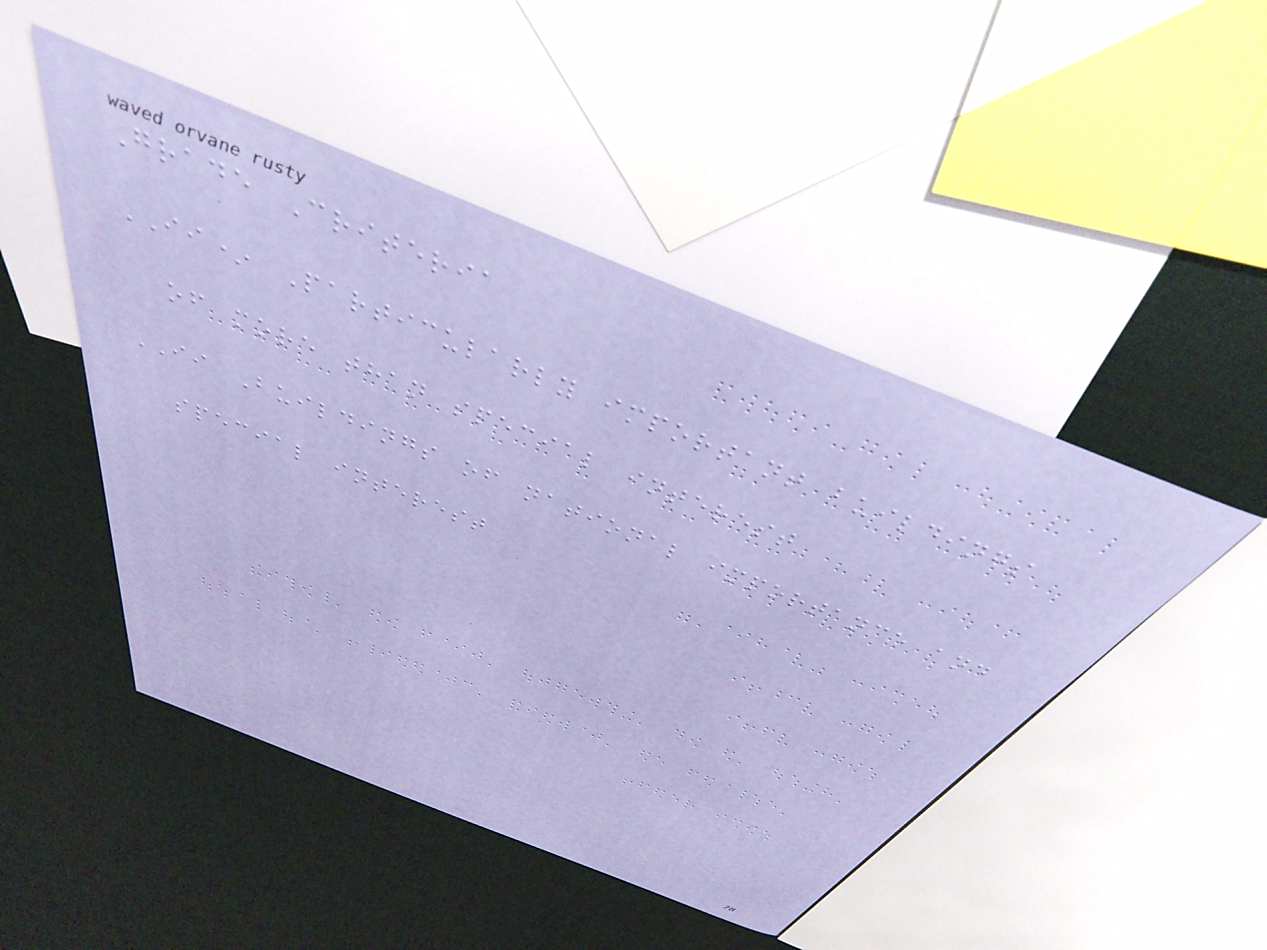Grade Criteria
II* Particularly important buildings
of more than special interest
II Buildings of national importance and
special interest
